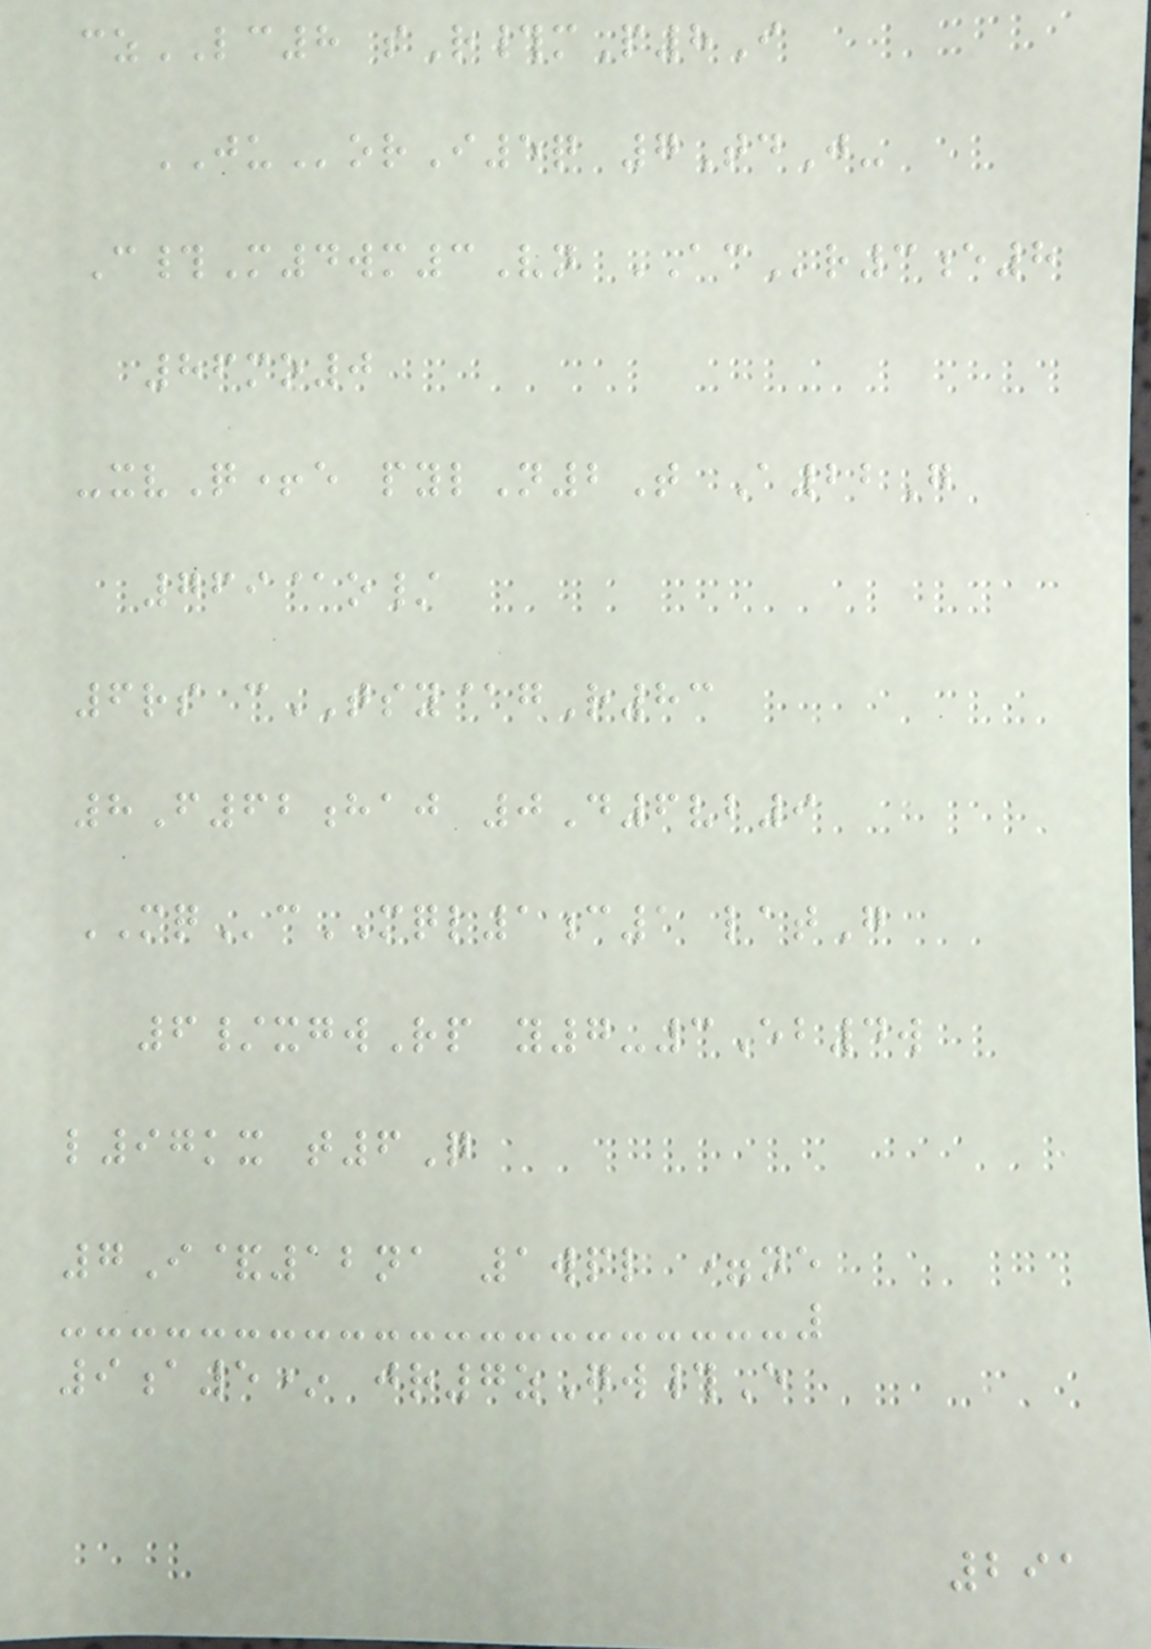czLC8 sR#mP8I
JUorI5q 7TdJ-
C#M4wm3Vn ACr3e8
86mo0
-xvQ+e pylN2T A22G
769@o/
6rs cTSY@gR83
8F62haj 0D6vb9
MQcMQL1c1 latG
6/xgwRp y7-3Eb4w
l97kx t6Q
7I&12na 1wpl =ne
9a5* jr7zGw#E
291
